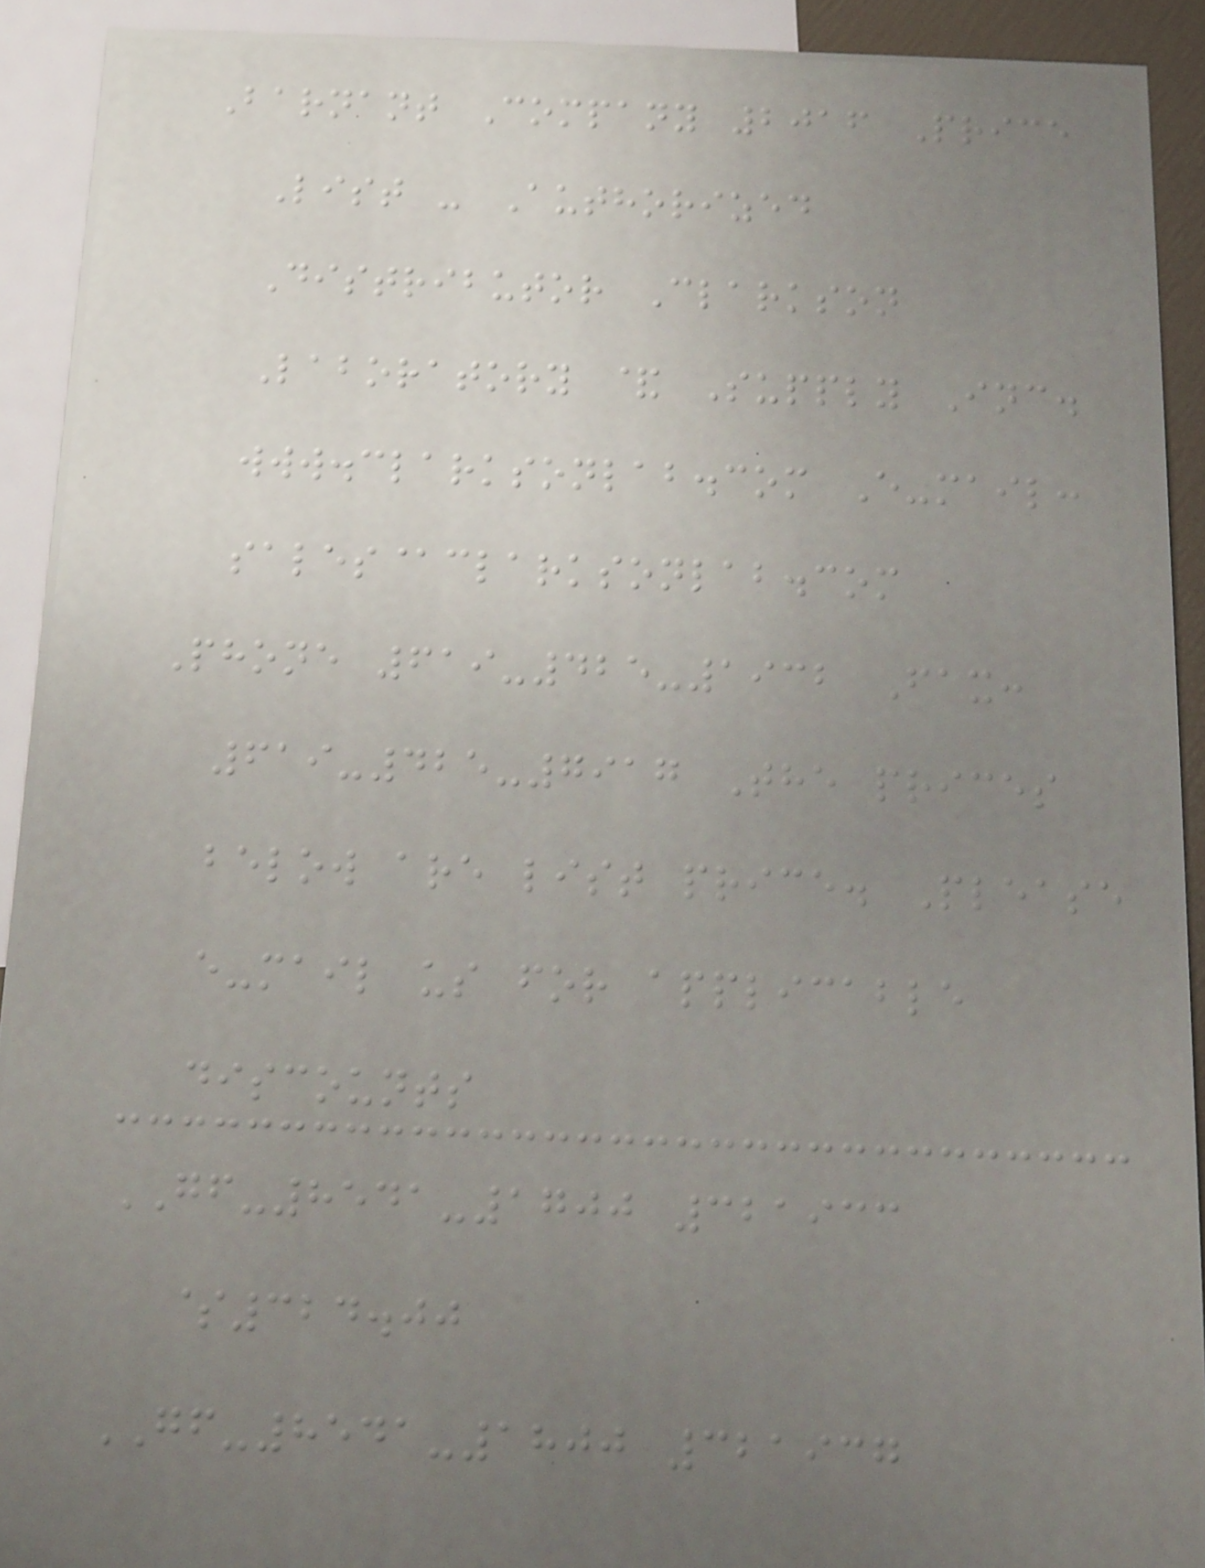Barnant Company 2016 Price
List - Authorized
Distributor Clarkson
Laboratory & Supply Inc.
www.clarksonlab.com E-mail:
sales@clarksonlab.com
Phone 619-425-1932 Fax:
619-425-7917 The prices
below are list price. Please
e-mail us for applicable
discounts
GF-8541-1700 321933
$324.00
GF-8541-1800 321937
